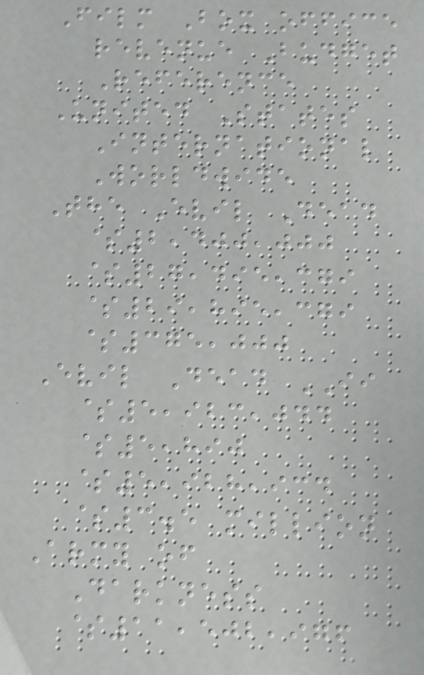Film Box office
revenue Budget
Reference
United States
International
Worldwide
The Evil Dead
$2,400,000
$27,495,379
$29,895,379
$375,000
Evil Dead II
$5,923,044
$5,890
$5,928,934
$3.5 million
Army of
Darkness
$11,502,976
